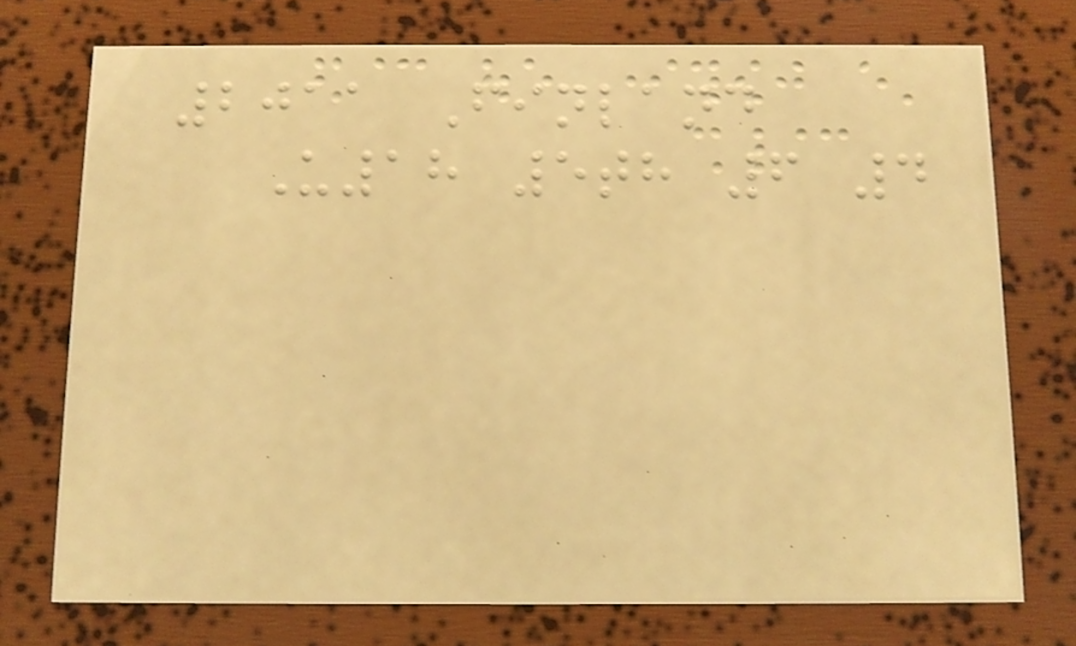2011 Finland
U18 5th 6 4
